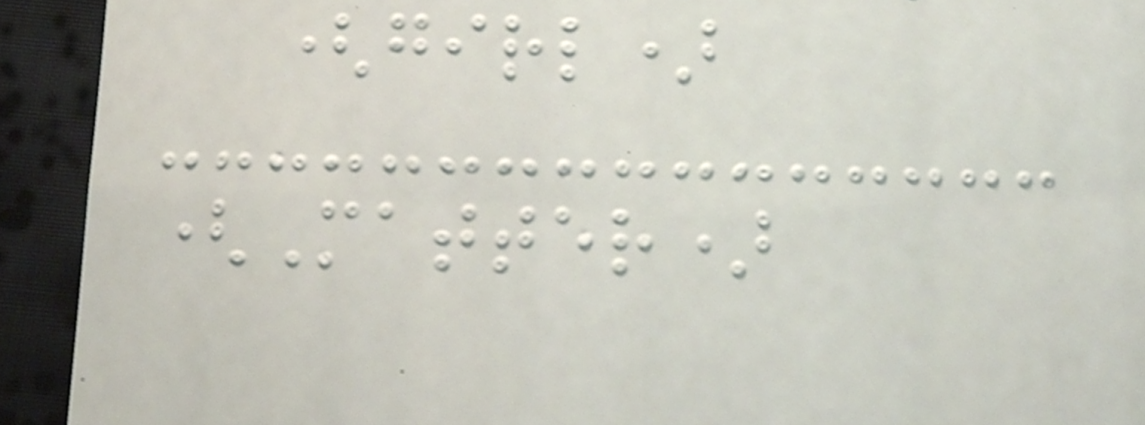(girl)
(Matter)
